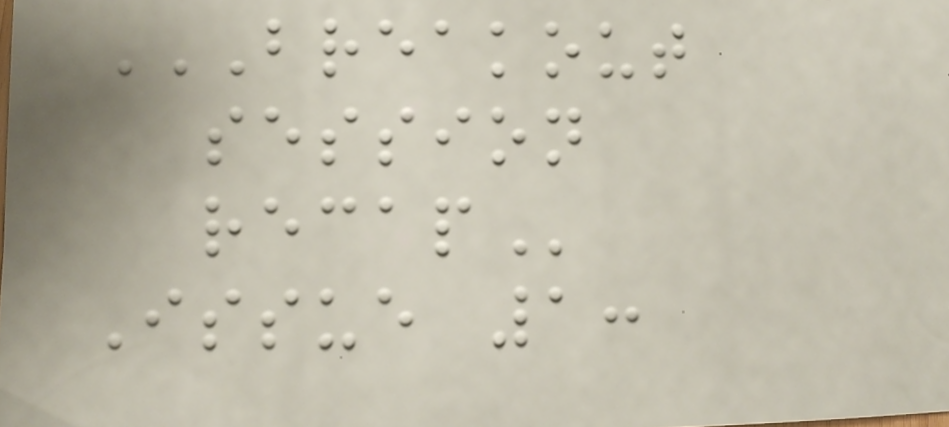BREAKOUT
SESSION
RECAP
Issue 1:
